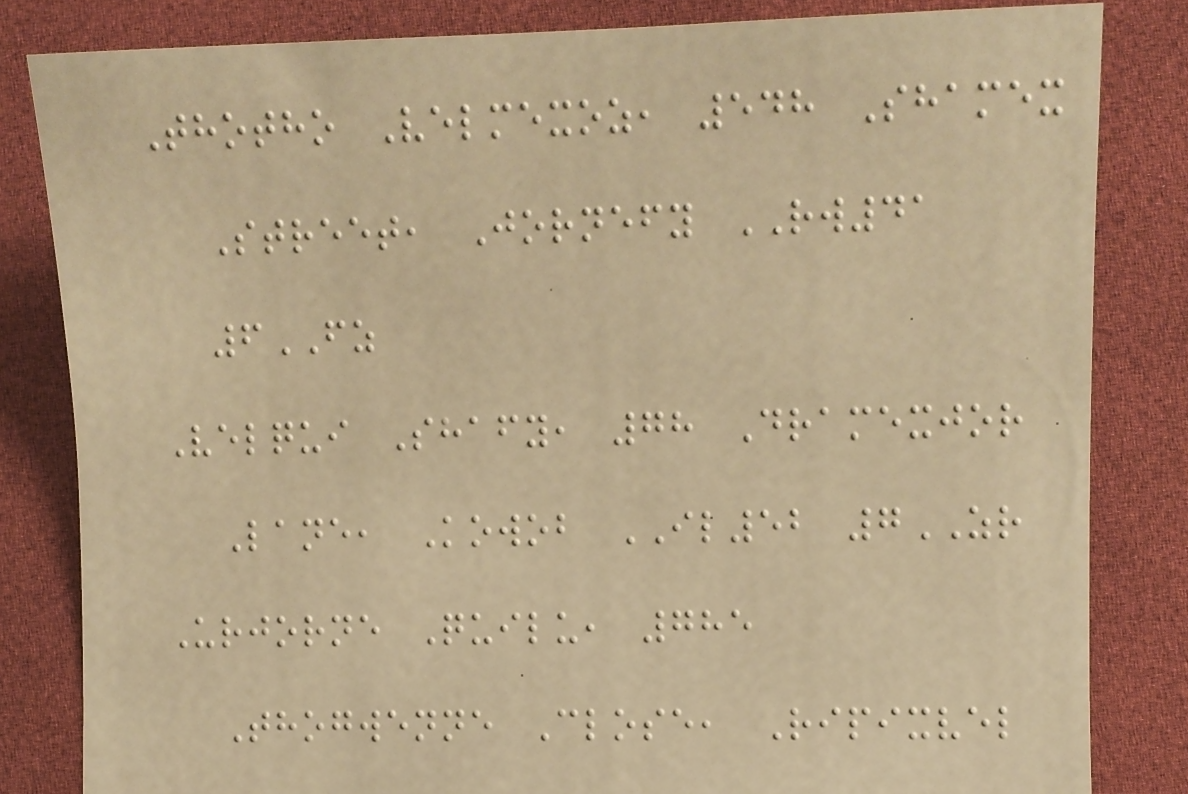Thotho Velmexoz, 548 Shamex
Street, Jornefy RW41
6FZ
Velqui Shafy, 78 Dramexjor
Lane, Kowob IL52 7ZR
Urjorne Quilu, 785
Thogwenne Close, Ripixvel
